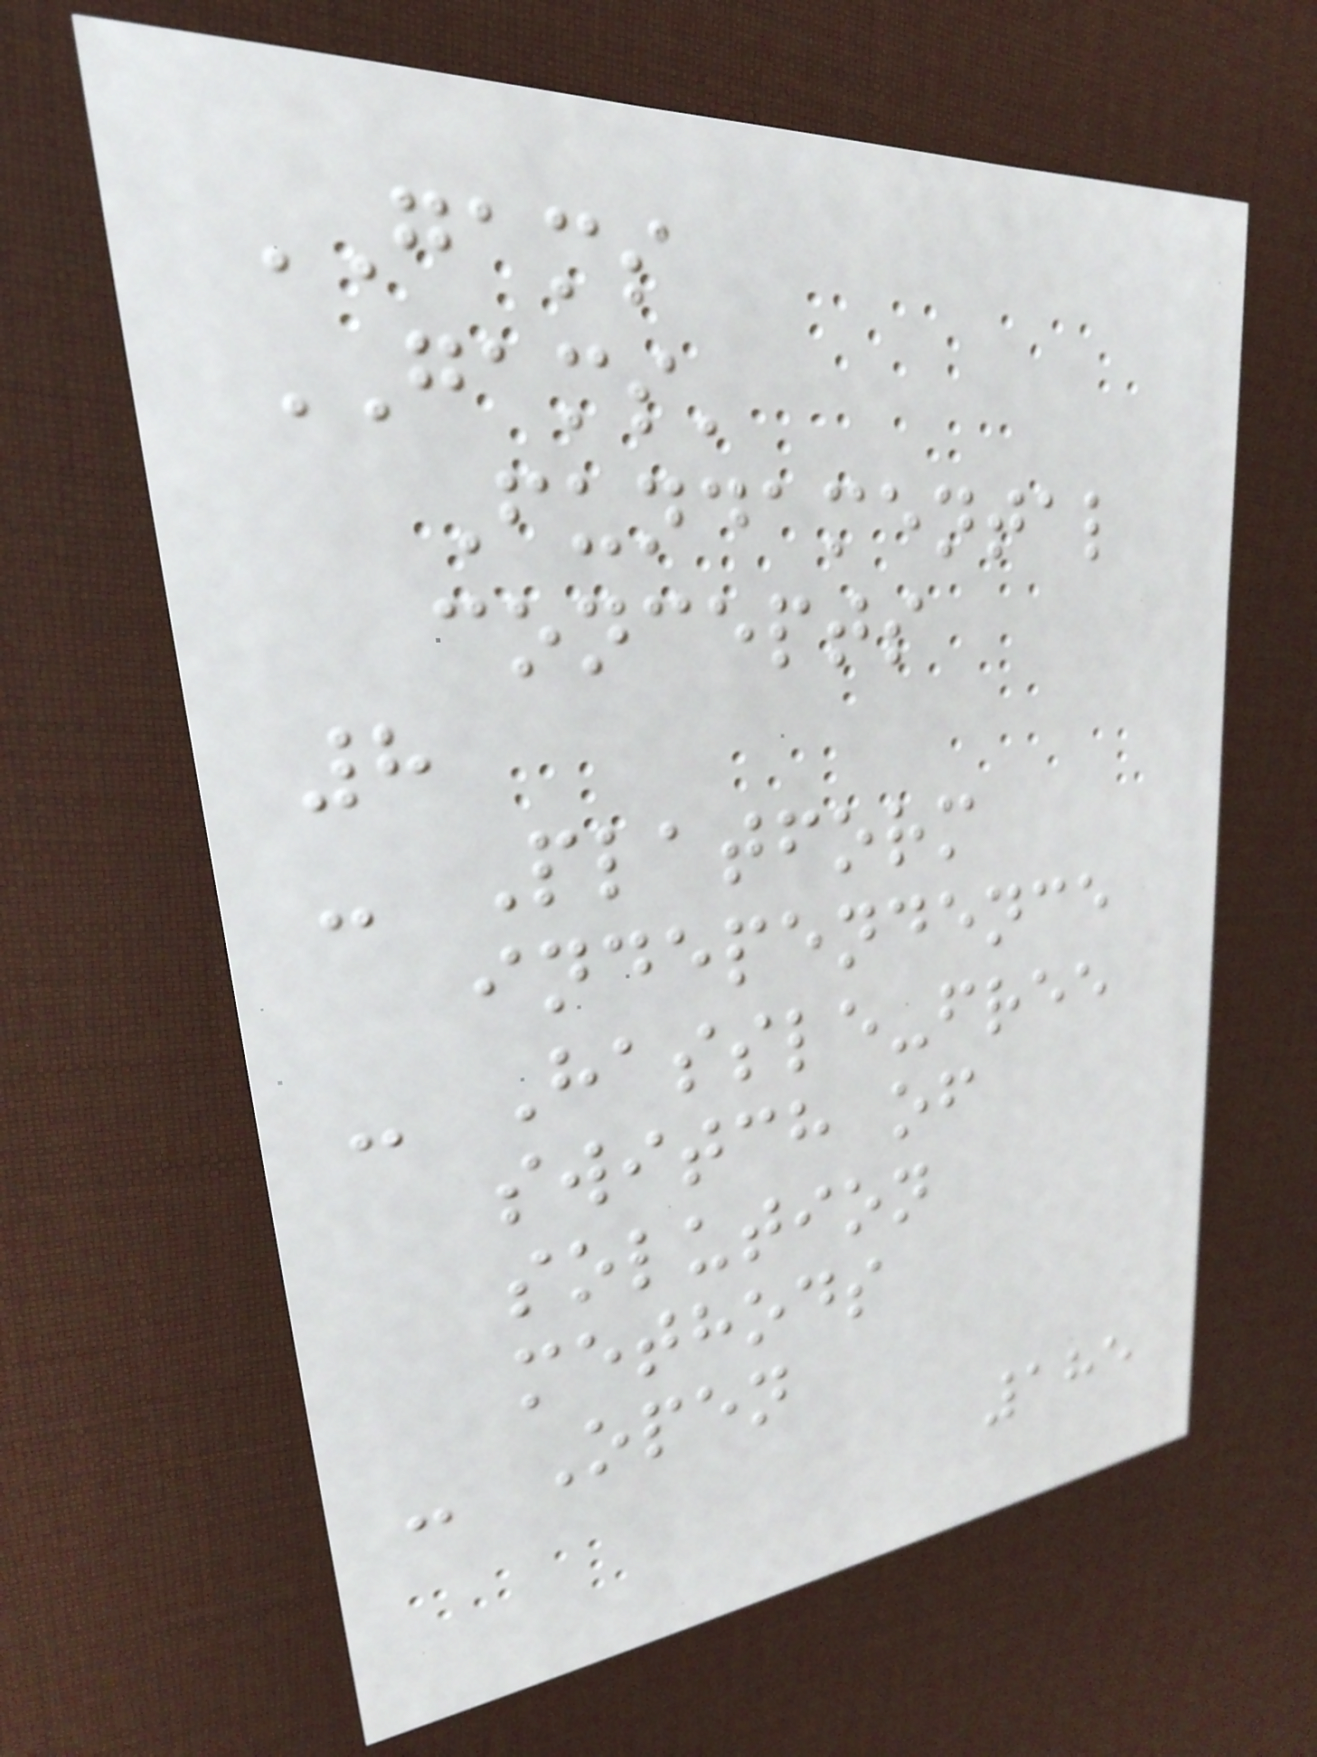GAMS
GAMS'
Fundamental
concepts
8
- Platform
independence
- Hassle-free
switch of
solution
methods
- Open
185
